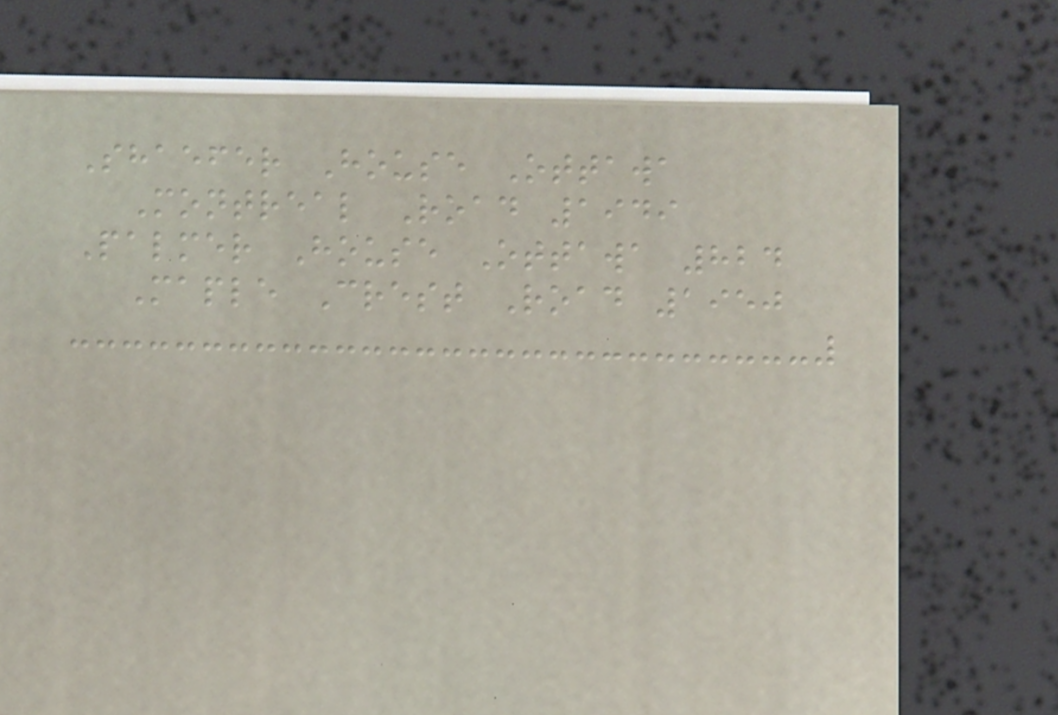Shaefer House Ottawa
Montreal Road 1949
Palmer House Ottawa 824
Maple Crest Road 1950
